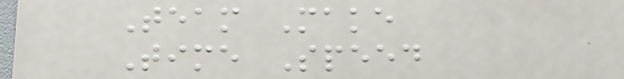Team Make
Time Speed
